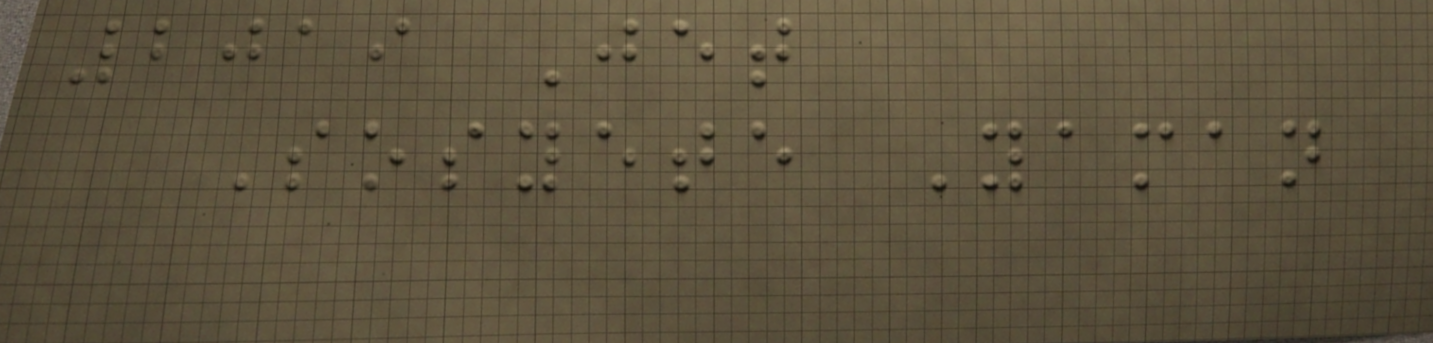2019 Jet
Sosyete Yaman
